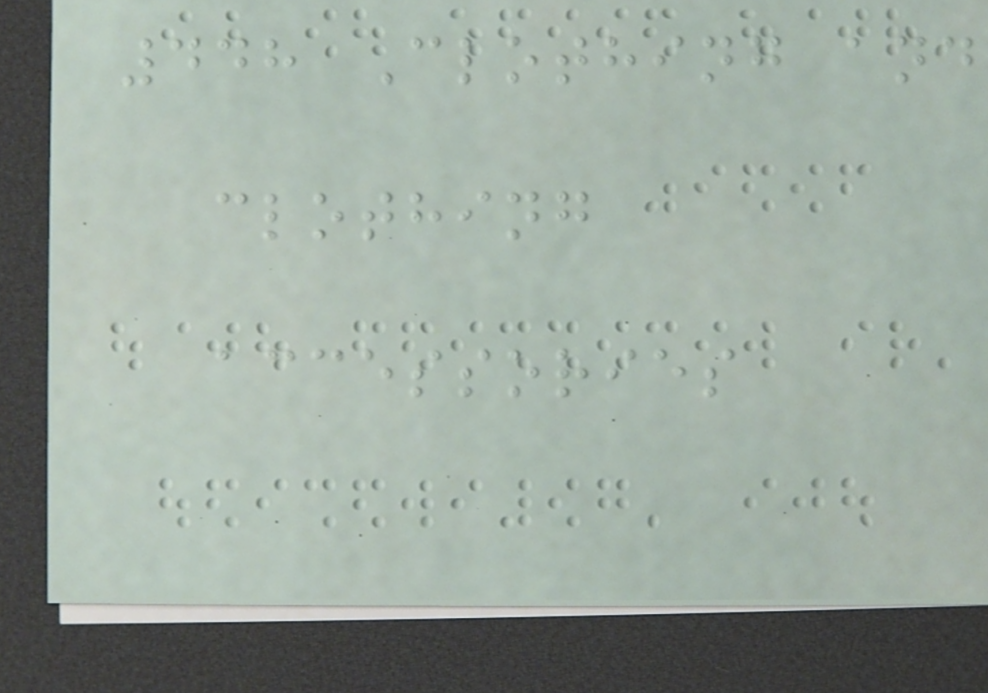448 Clothing and
clothing
accessories
